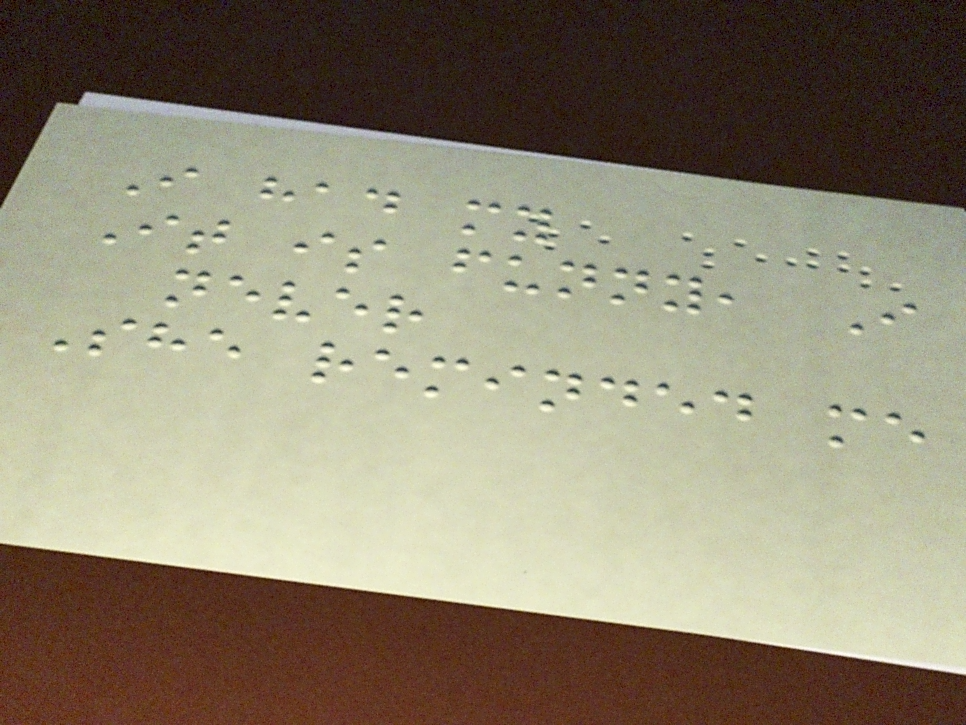I had my
It is funny, I
never
She reminded me
